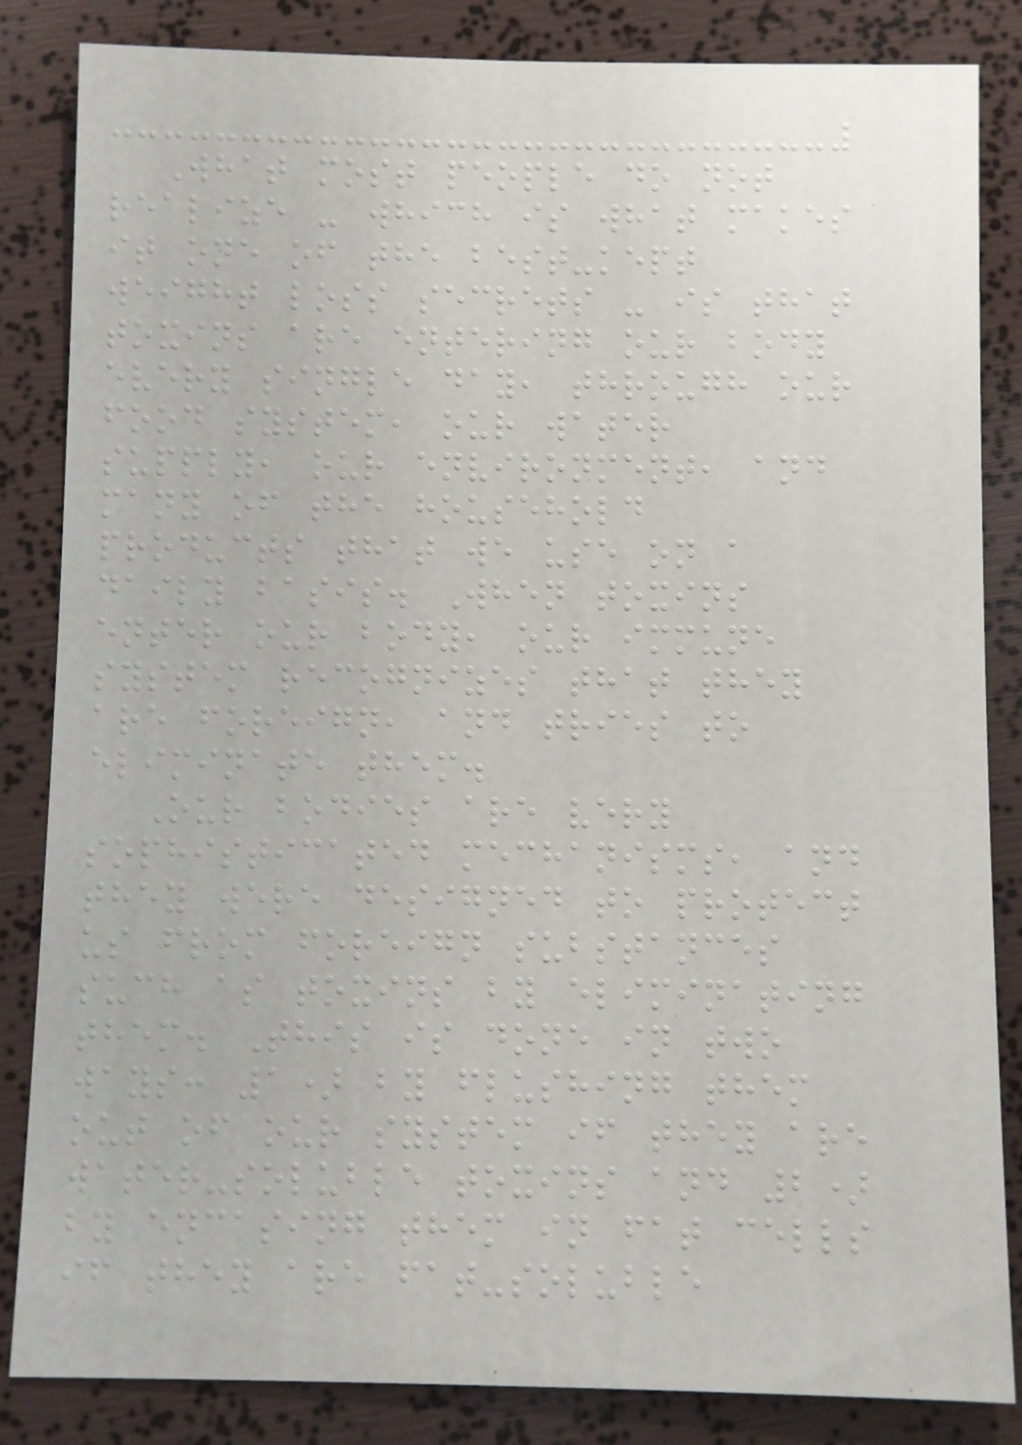What most people do not
realize - which is what makes
it one of the best-kept
weight loss secrets - is that
toxins are entering our body
every single day, through our
food system, our water
supply, our environment, and
many of the household
products that we use on a
daily basis. When toxins
enter our body, our immune
system recognizes that they
are foreign, and tries to
eliminate them.
Our bodies are very
sophisticated mechanisms, and
they were designed to protect
us from foreign substances
such as toxins by eliminating
them. This is done in two
ways: 1) by flushing them
out of our system if they are
water-soluble toxins and 2)
by encasing them in fat cells
if they are fat-soluble
